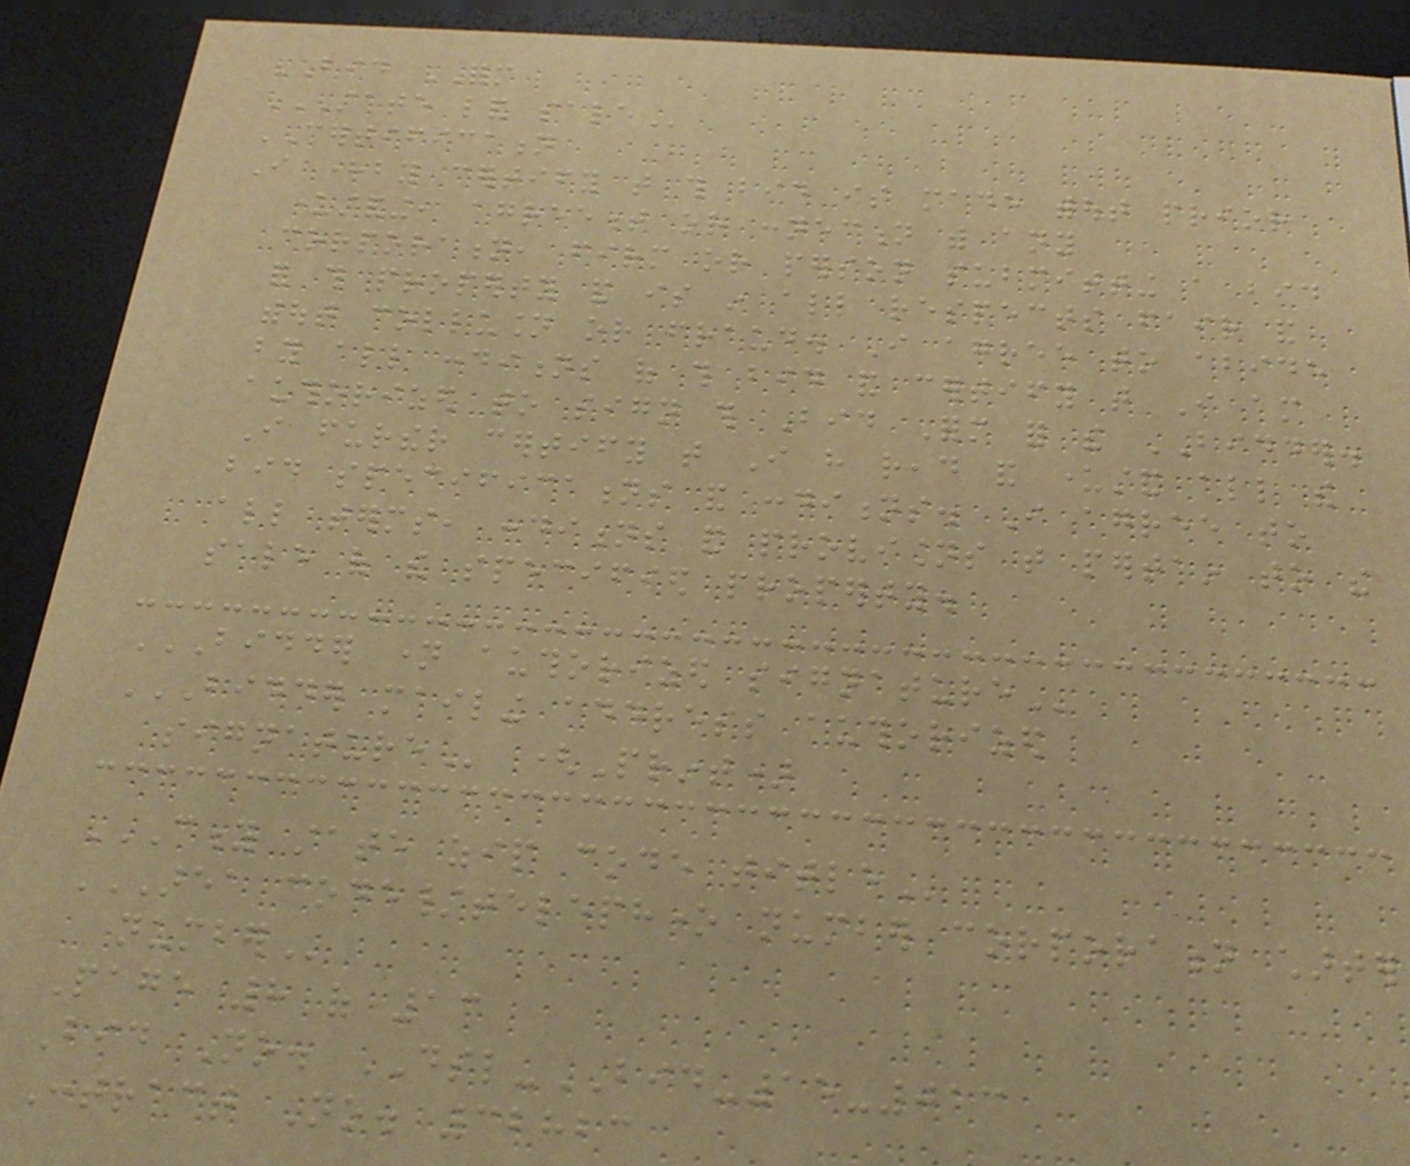BID FORM
STATE LAND SALE
CERTIFICATION
I hereby certify that this bid is made without prior
understanding, agreement or connection with any
corporation, firm or person submitting a bid
for this property and is in all respects fair and
without collusion or fraud. I agree to abide
by all conditions of this bid and certify that I am
authorized to sign this Bid Form for the BIDDER.
I further certify that I have read and understand all the
bid specifications and conditions. I agree to
all terms, conditions and provisions that pertain to the
sale of the specified property.
BIDDER NAME AUTHORIZED SIGNATURE
BIDDER MAILING ADDRESS AUTHORIZED
SIGNATURE (Print)
CITY STATE ZIP CODE TITLE
AREA CODE/TELEPHONE NUMBER CORPORATION CHARTER
NUMBER
Page 8 of 13
Bid No. DSL-BID-15-013
Contract No. 32823
